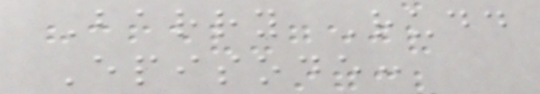Barry Rudd
Episode:
